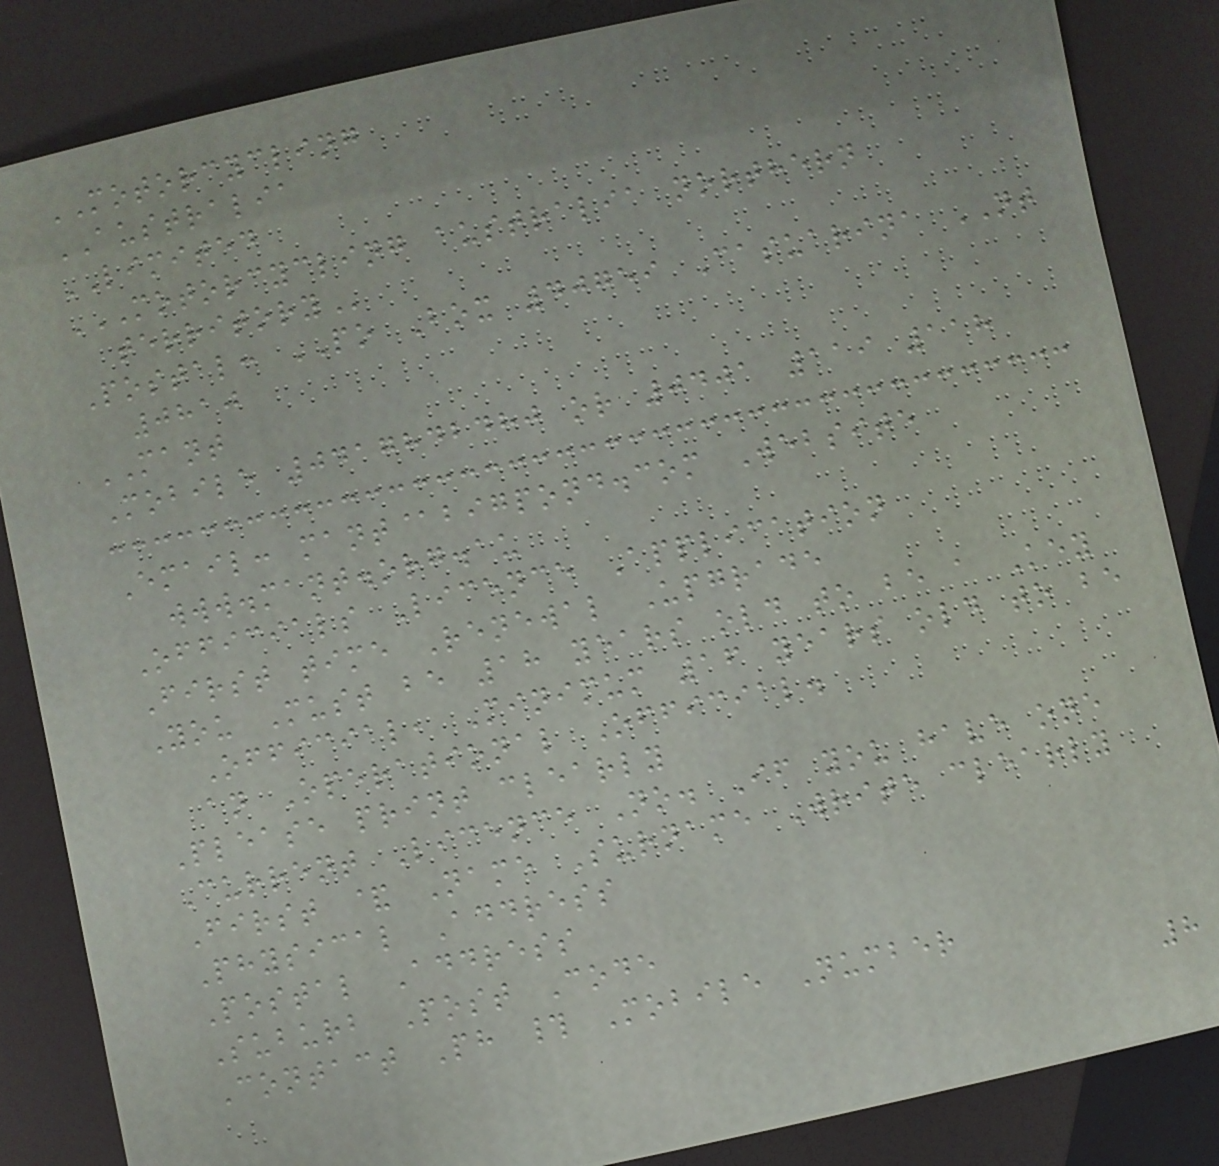MOTORCYCLING
AUSTRALIA
LIMITED
MOTORCYCLING AUSTRALIA NORTHERN
TERRITORY
Postal: PO Box 40759 Casuarina NT
0810
MANT
Mobile 0417842480 or 0401 119 118
Email: mant@bigpond.com Website
www.mant.org.au
Officials Licence Application
First time Renewal Upgrade
You Must be 18 years old to be a Key
Official, Minimum 16 years old to be
an Operational Official.
Please print clearly
Current Licence No. If you have one
First & Name Surname Write clearly
Physical Address
Postal Address
Suburb Post Code
Contact Ph # Mobile Number
8
